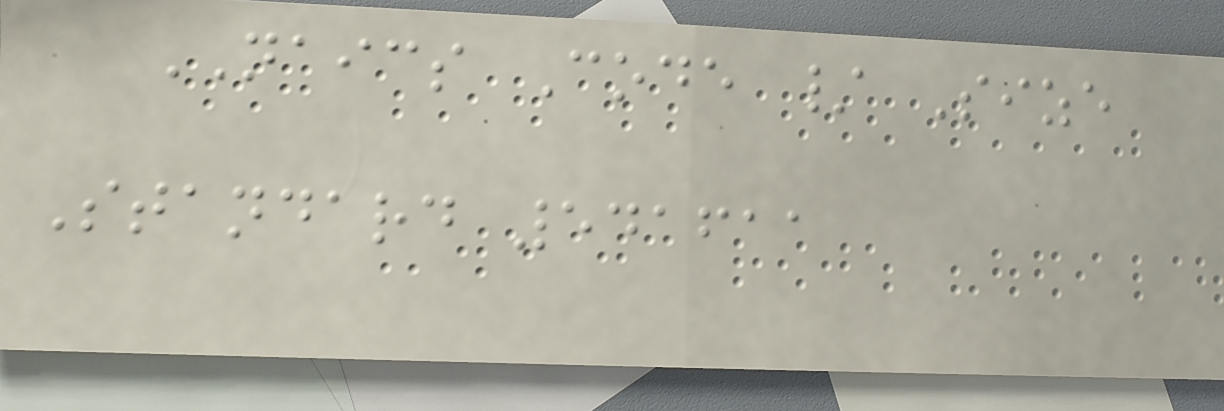NAICS Code / Size
Standard 541611
